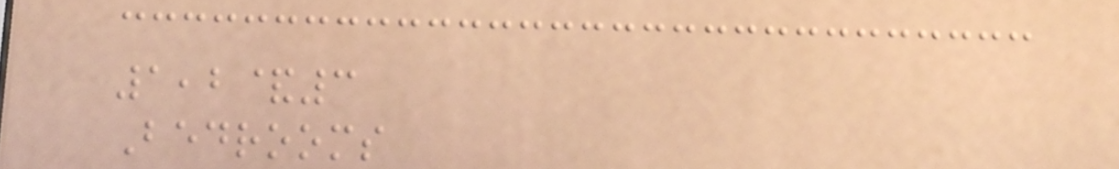1,2&3
Bedrooms
